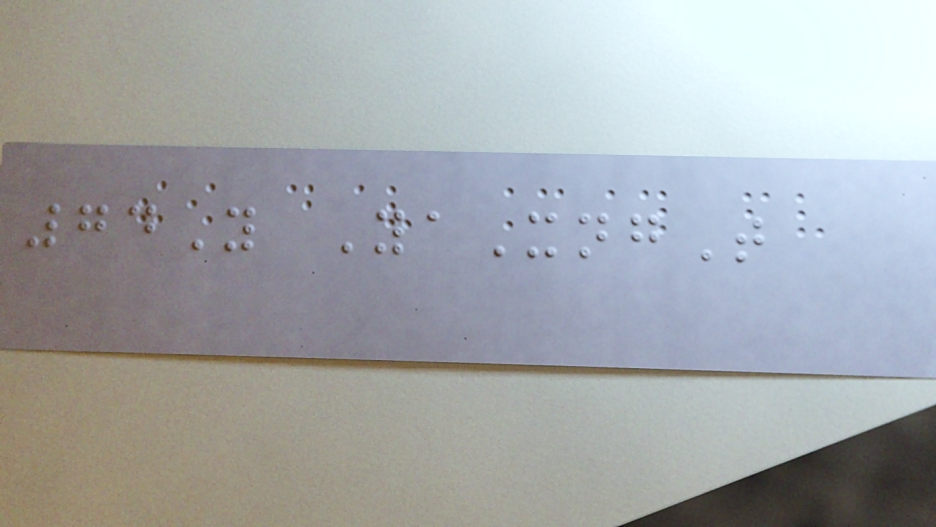74Y YaXngT
